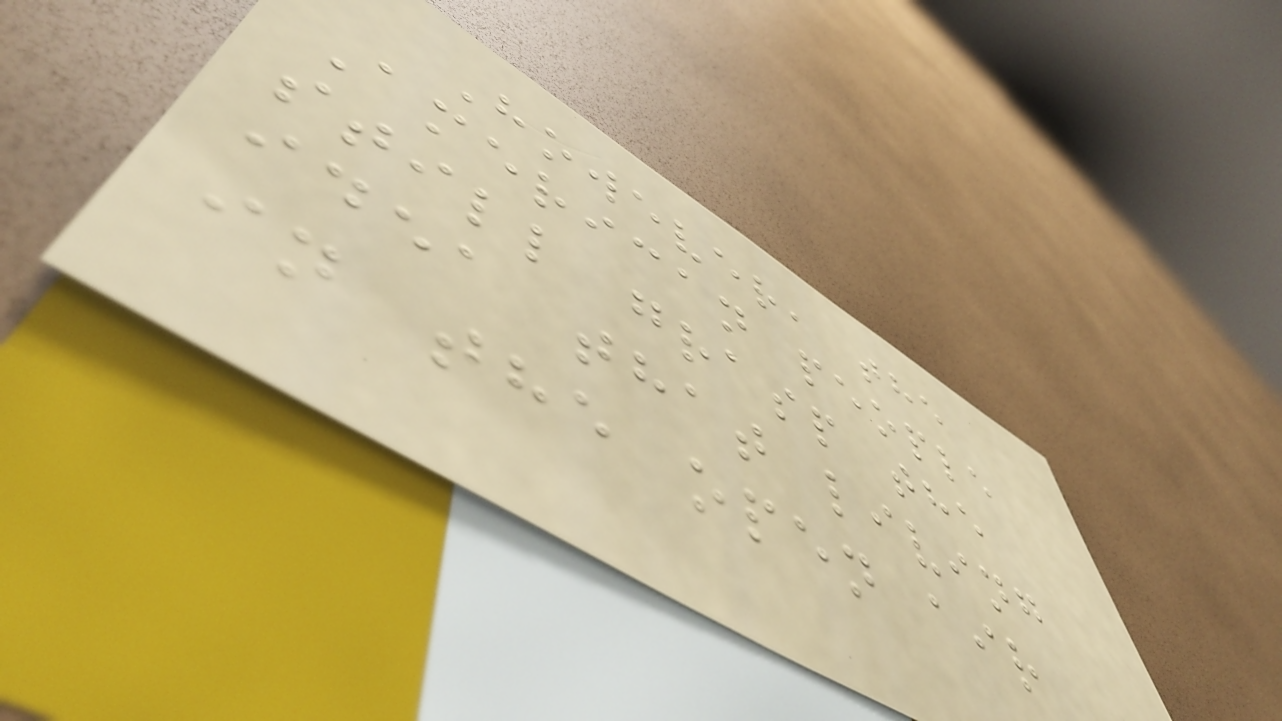However, the
American people
still grasp the
idea that living
in the open air
